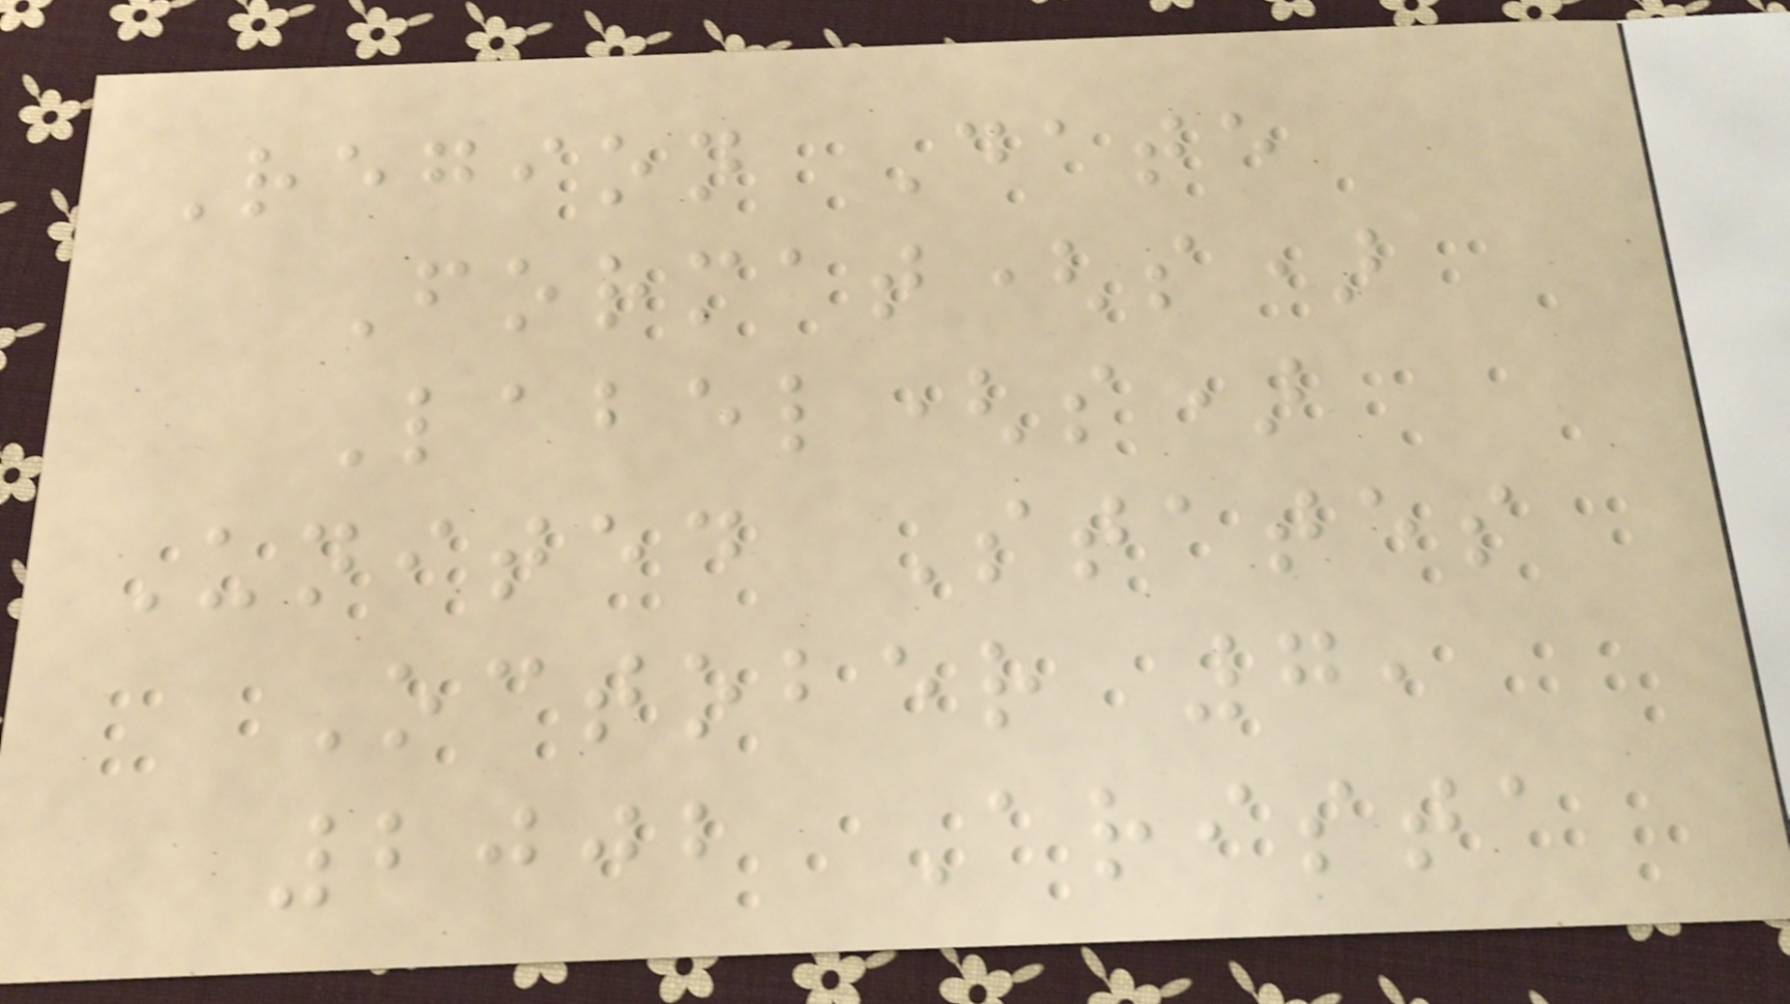Region Date
Format(s)
Label(s)
United States
October 7,
2002 Arista
